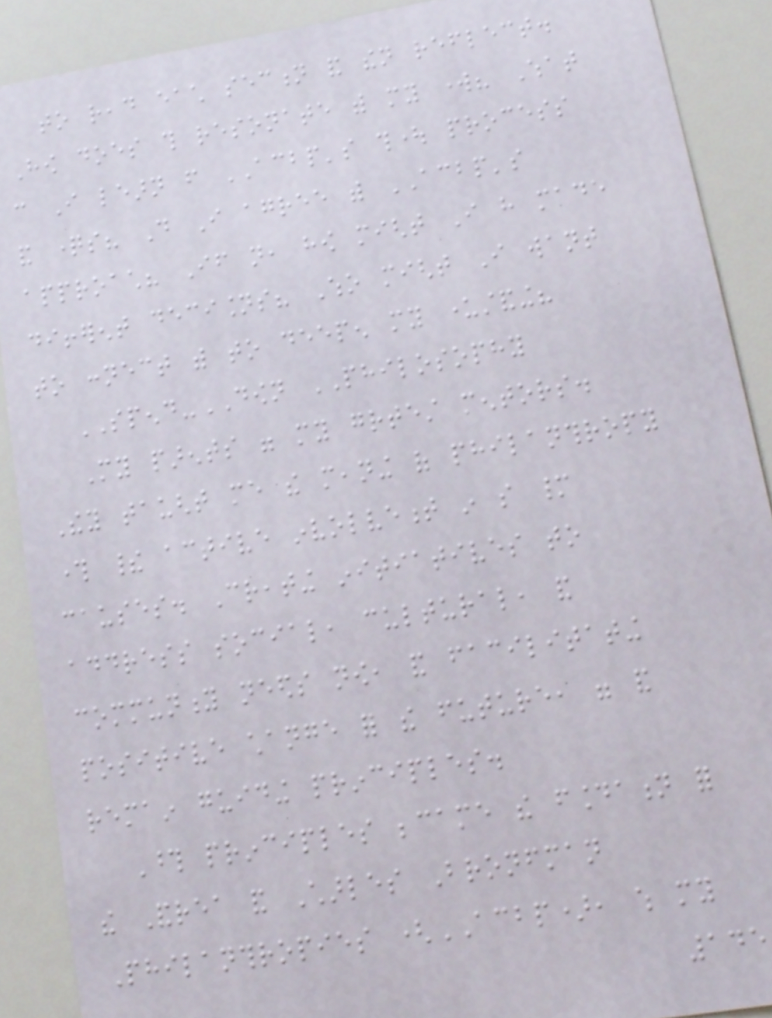to read each section and then reflect.
How does this resonate with my work? What
can I learn from ACBP's thought process
and questions? Do I agree with ACBP's
approach? If not, how might I have made
different decisions? Who might I want
to connect with to deepen my understanding?
SPEND-DOWN PHILOSOPHY
My parents were my greatest mentors.
They taught me the meaning of philanthropy
through their active involvement in so many
causes. Creating initiatives to
address social, cultural, and
community needs now, and facilitating
positive change for the future, were and
remain guiding principles.
Those principles became the foundation for
the Andrea and Charles Bronfman
Philanthropies (ACBP), which my
145
